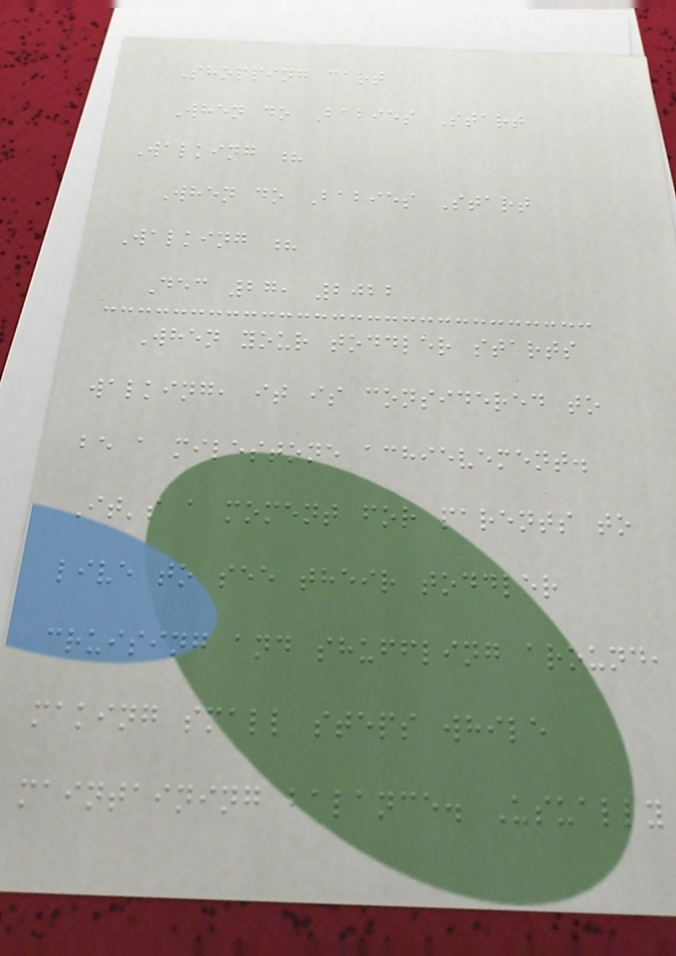Shopping cart
When do Babies Start
Walking ?
When do Babies Start
Walking ?
Dec 27, 2022
When your toddler starts
walking, it is considered to
be a milestone achievement.
It's a moment for parents to
live to see their toddler
cruising and shuffling around,
making small steps while
maintaining balance. Usually
